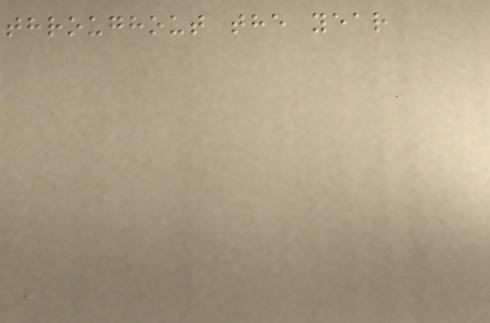throughout the year
